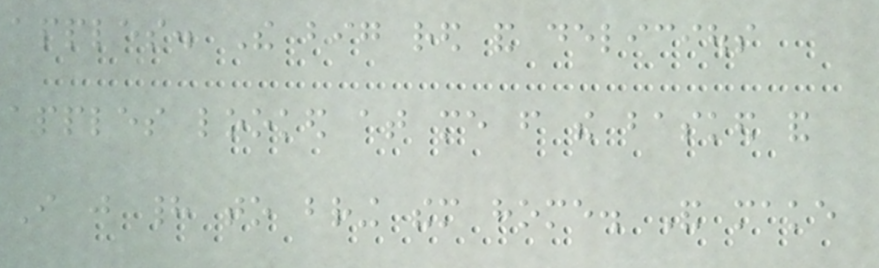apples. The big red and delicious
apples looked at me from the basked and
I just had to bring them home. And make
